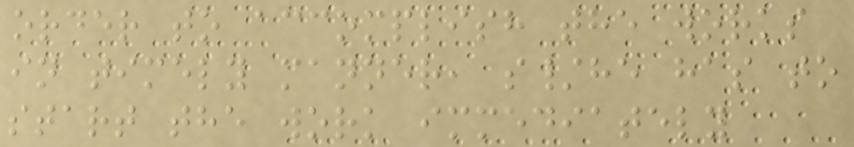order to accomplish the works
in timely manner, s/he has to
start the work immediately
